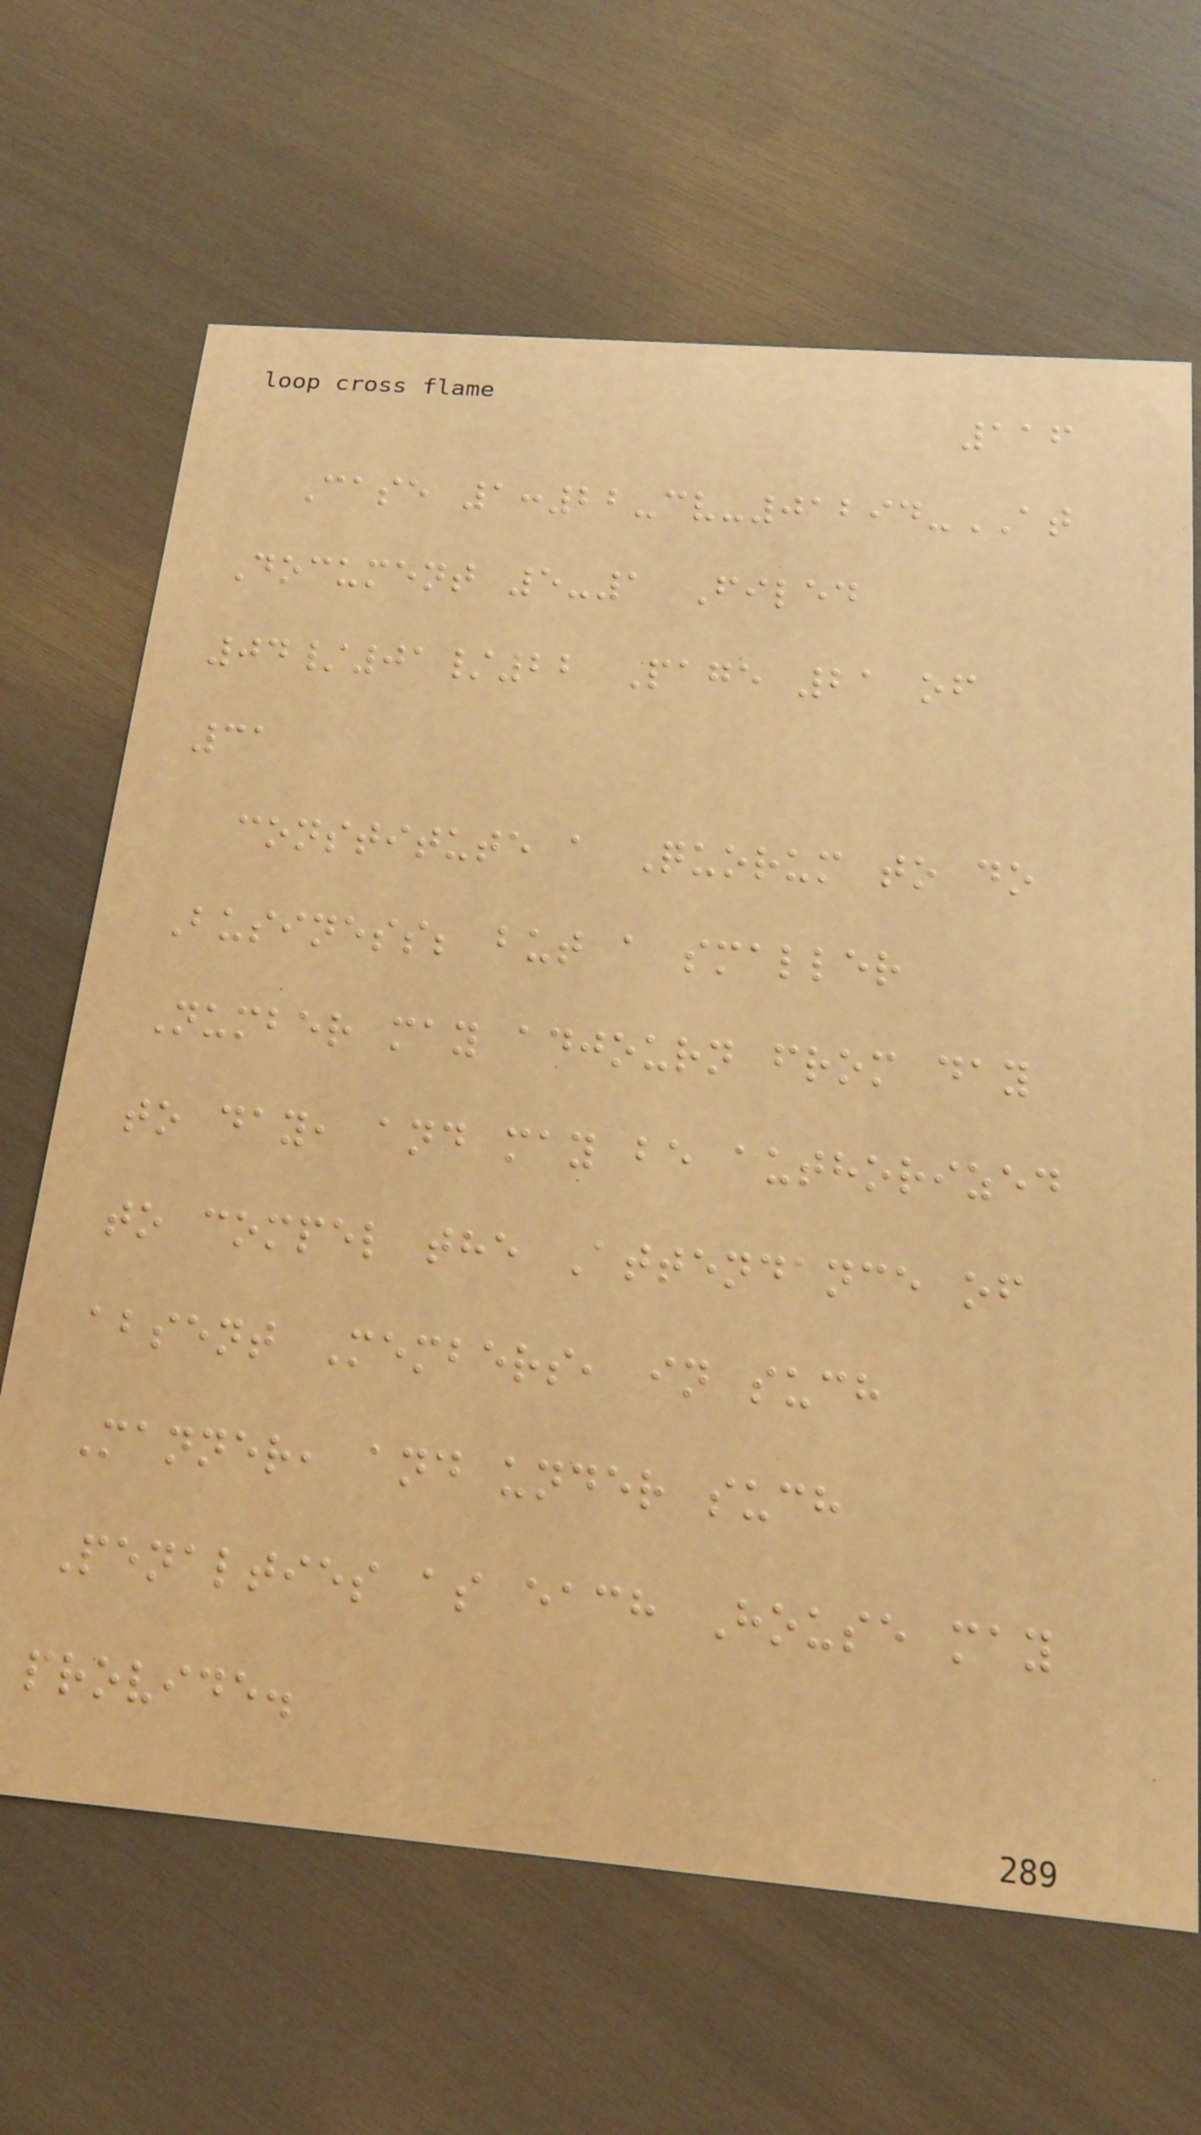116
Case 1:22-cv-01294-AT
Document 5-1 Filed
04/01/22 Page 21 of
31
constitute a Quorum to do
Business; but a smaller
Number may adjourn from day
to day, and may be authorized
to compel the Attendance of
absent Members, in such
Manner, and under such
Penalties as each House may
provide.
